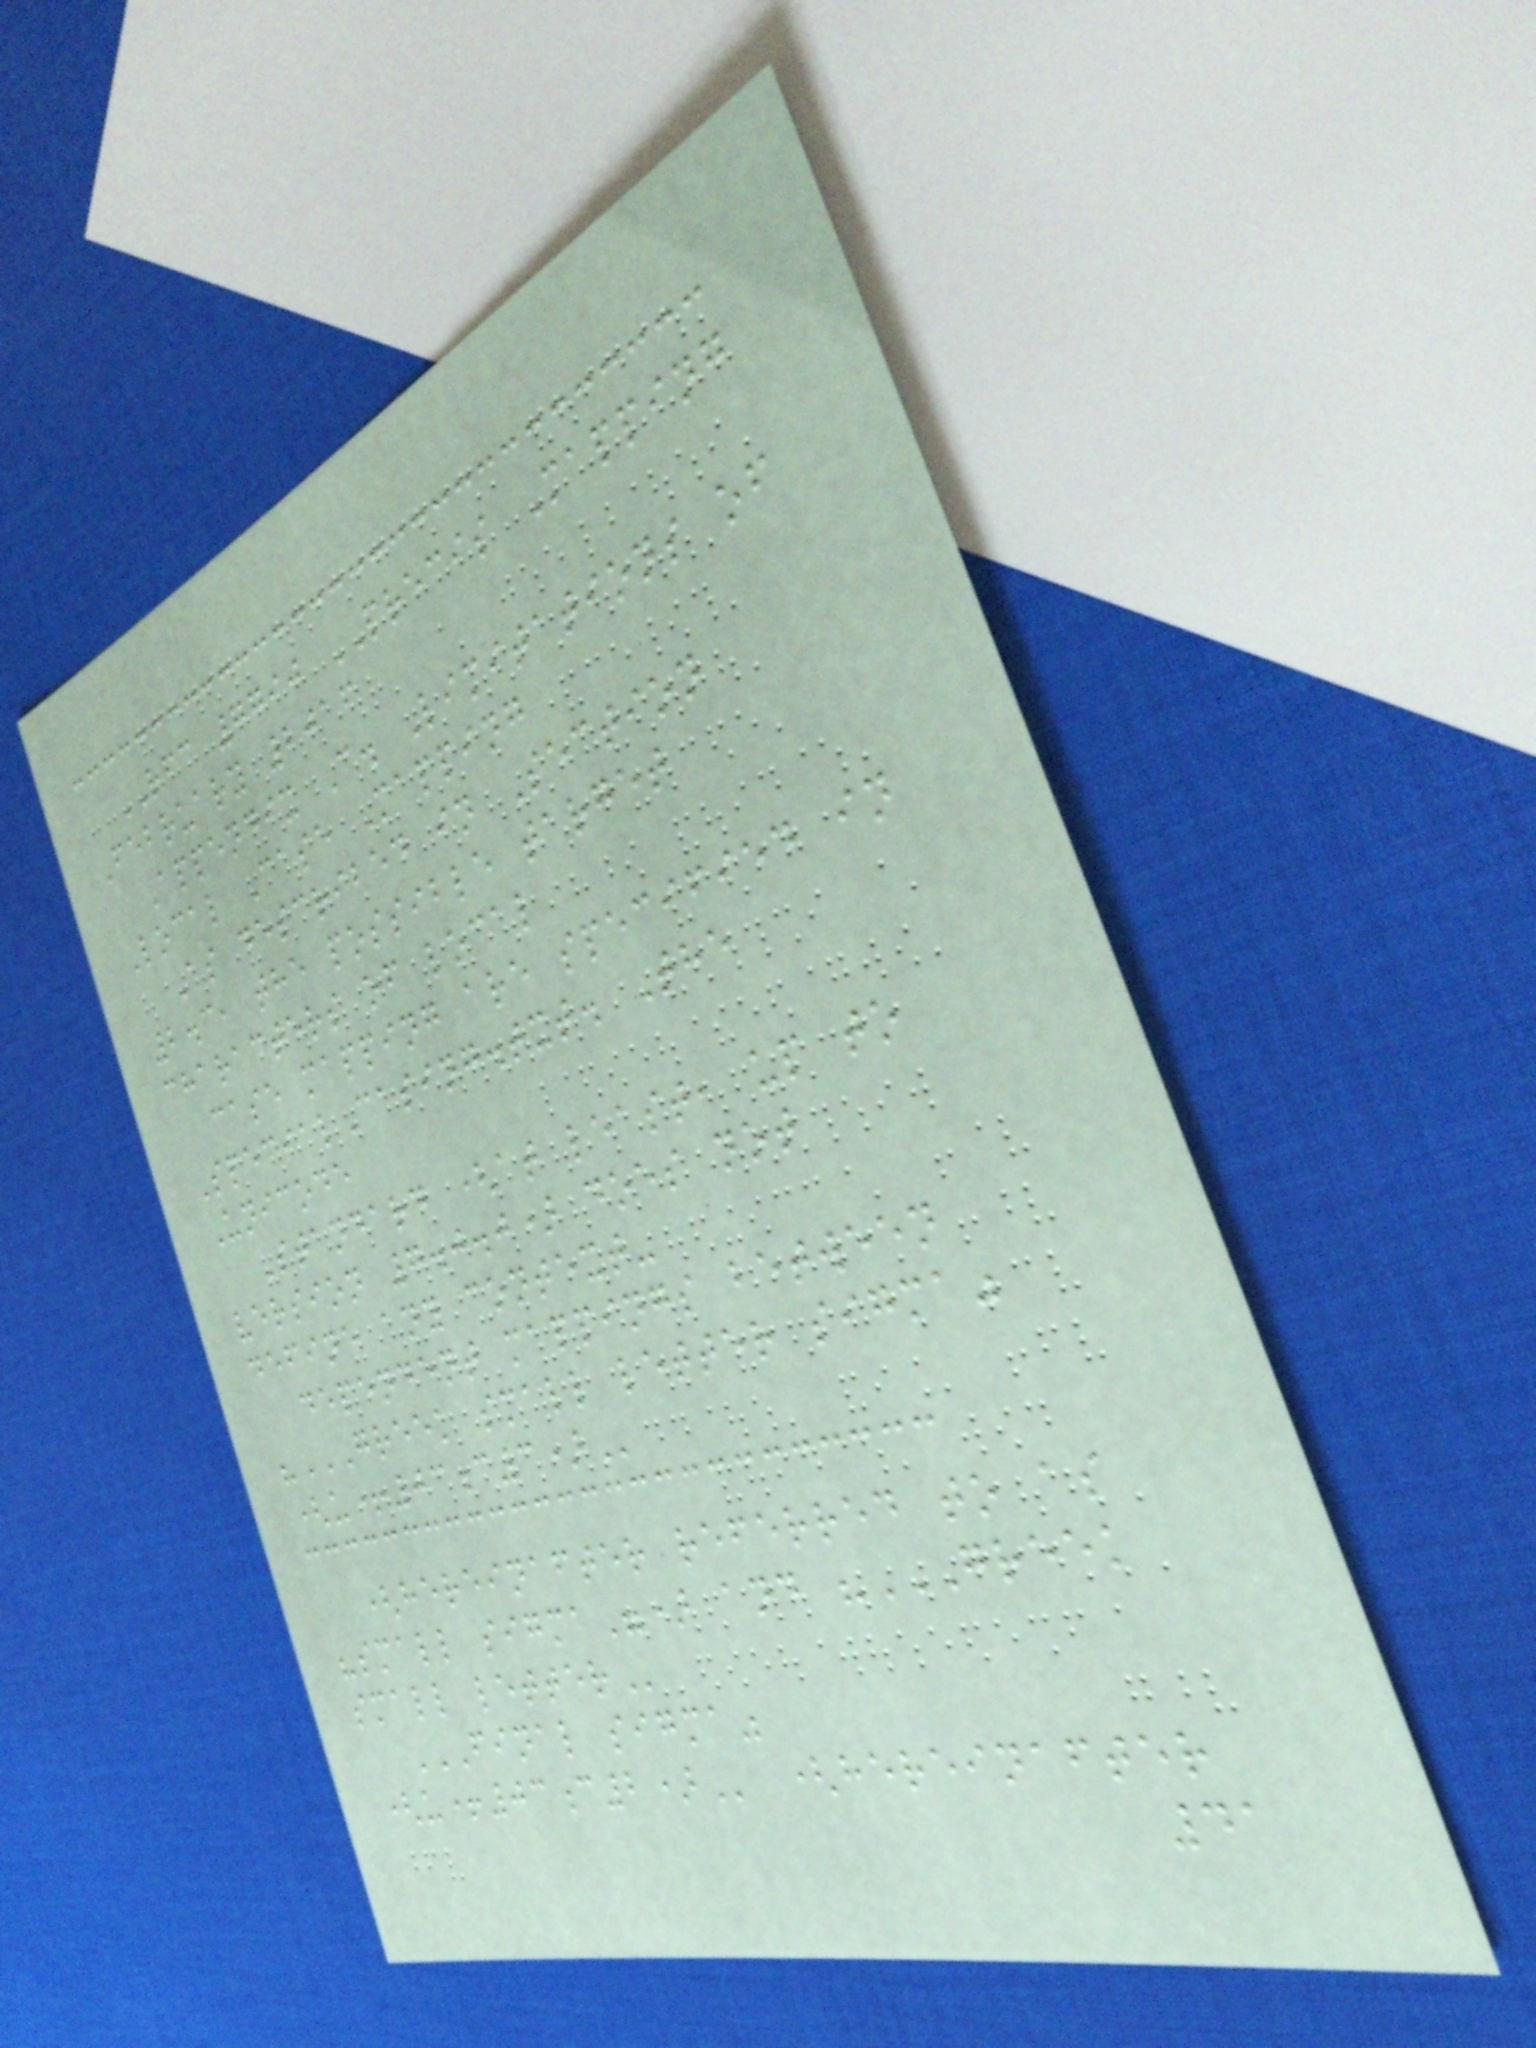RFC 7790 PRECIS Mapping
February 2016
Appendix C. Limitations of
Local Case Mapping
As described in Section
2.3, the possible target
characters of local
case mapping are specified in
SpecialCasing.txt. The
Unicode
Standard (at least, up to
version 7.0.0) does not
define any context-
dependent mappings between
"GREEK SMALL LETTER SIGMA"
(U+03C3)
(hereinafter referred to as
"small sigma") and "GREEK
SMALL LETTER
FINAL SIGMA"
(U+03C2) (hereinafter
41
